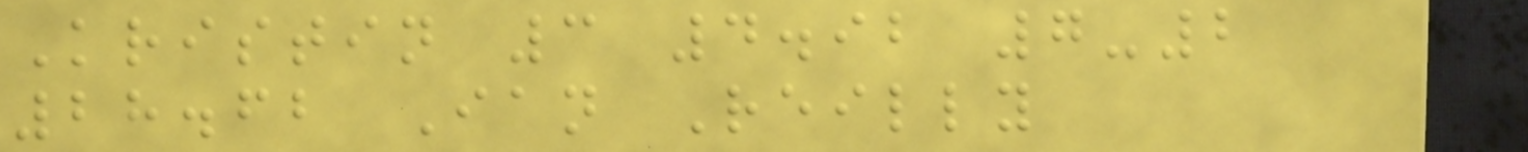Kristin 3 4.92 7-2
28.62 Ian Reilly
